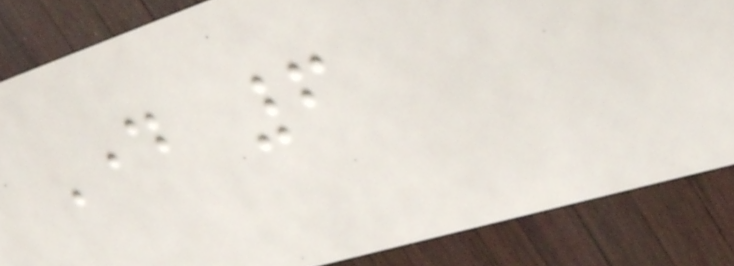Day 6
